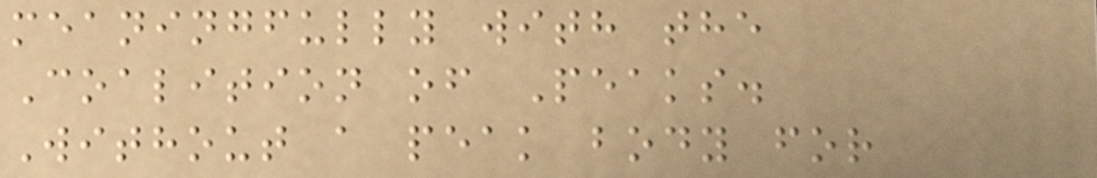meaningfully with the
Coalition of Peaks.
Without a peak body for
